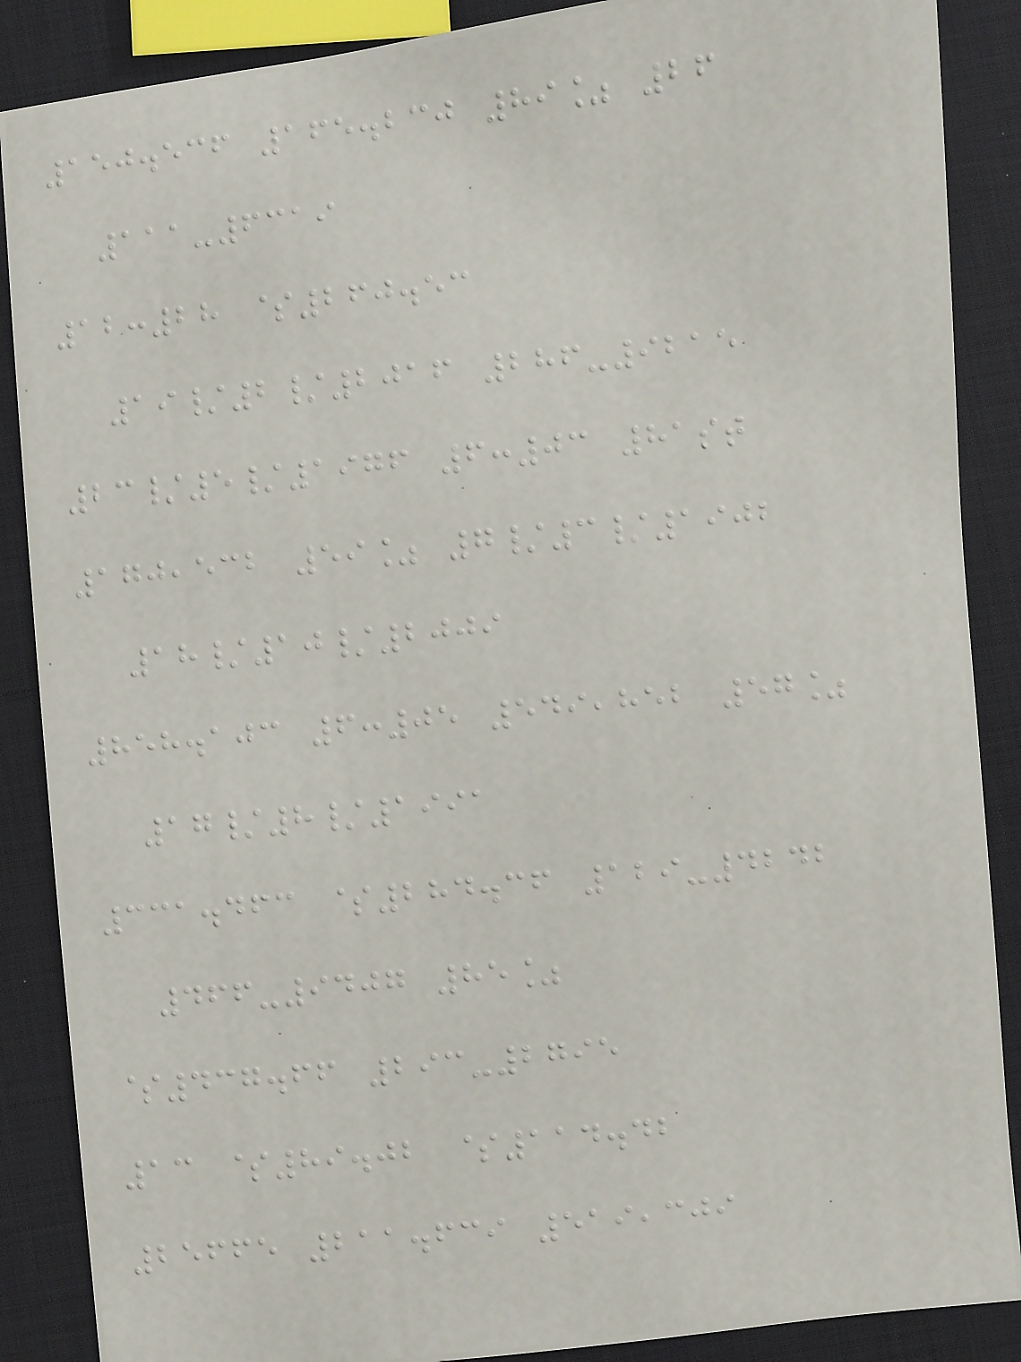150.536 165.230 89% 26
111-6319
12:28 $260.53
19/2/2016 286-9215
23/5/1976 6:03 81st
170,532 59% 7/3/1902
18/10/2009
858.103 6:05 549,852 57%
17/8/1991
331.463 $284.36 129-4242
466-9407 85%
$437.66 293-2795
13 $89.02 $114.42
25665 211.639 519,309
